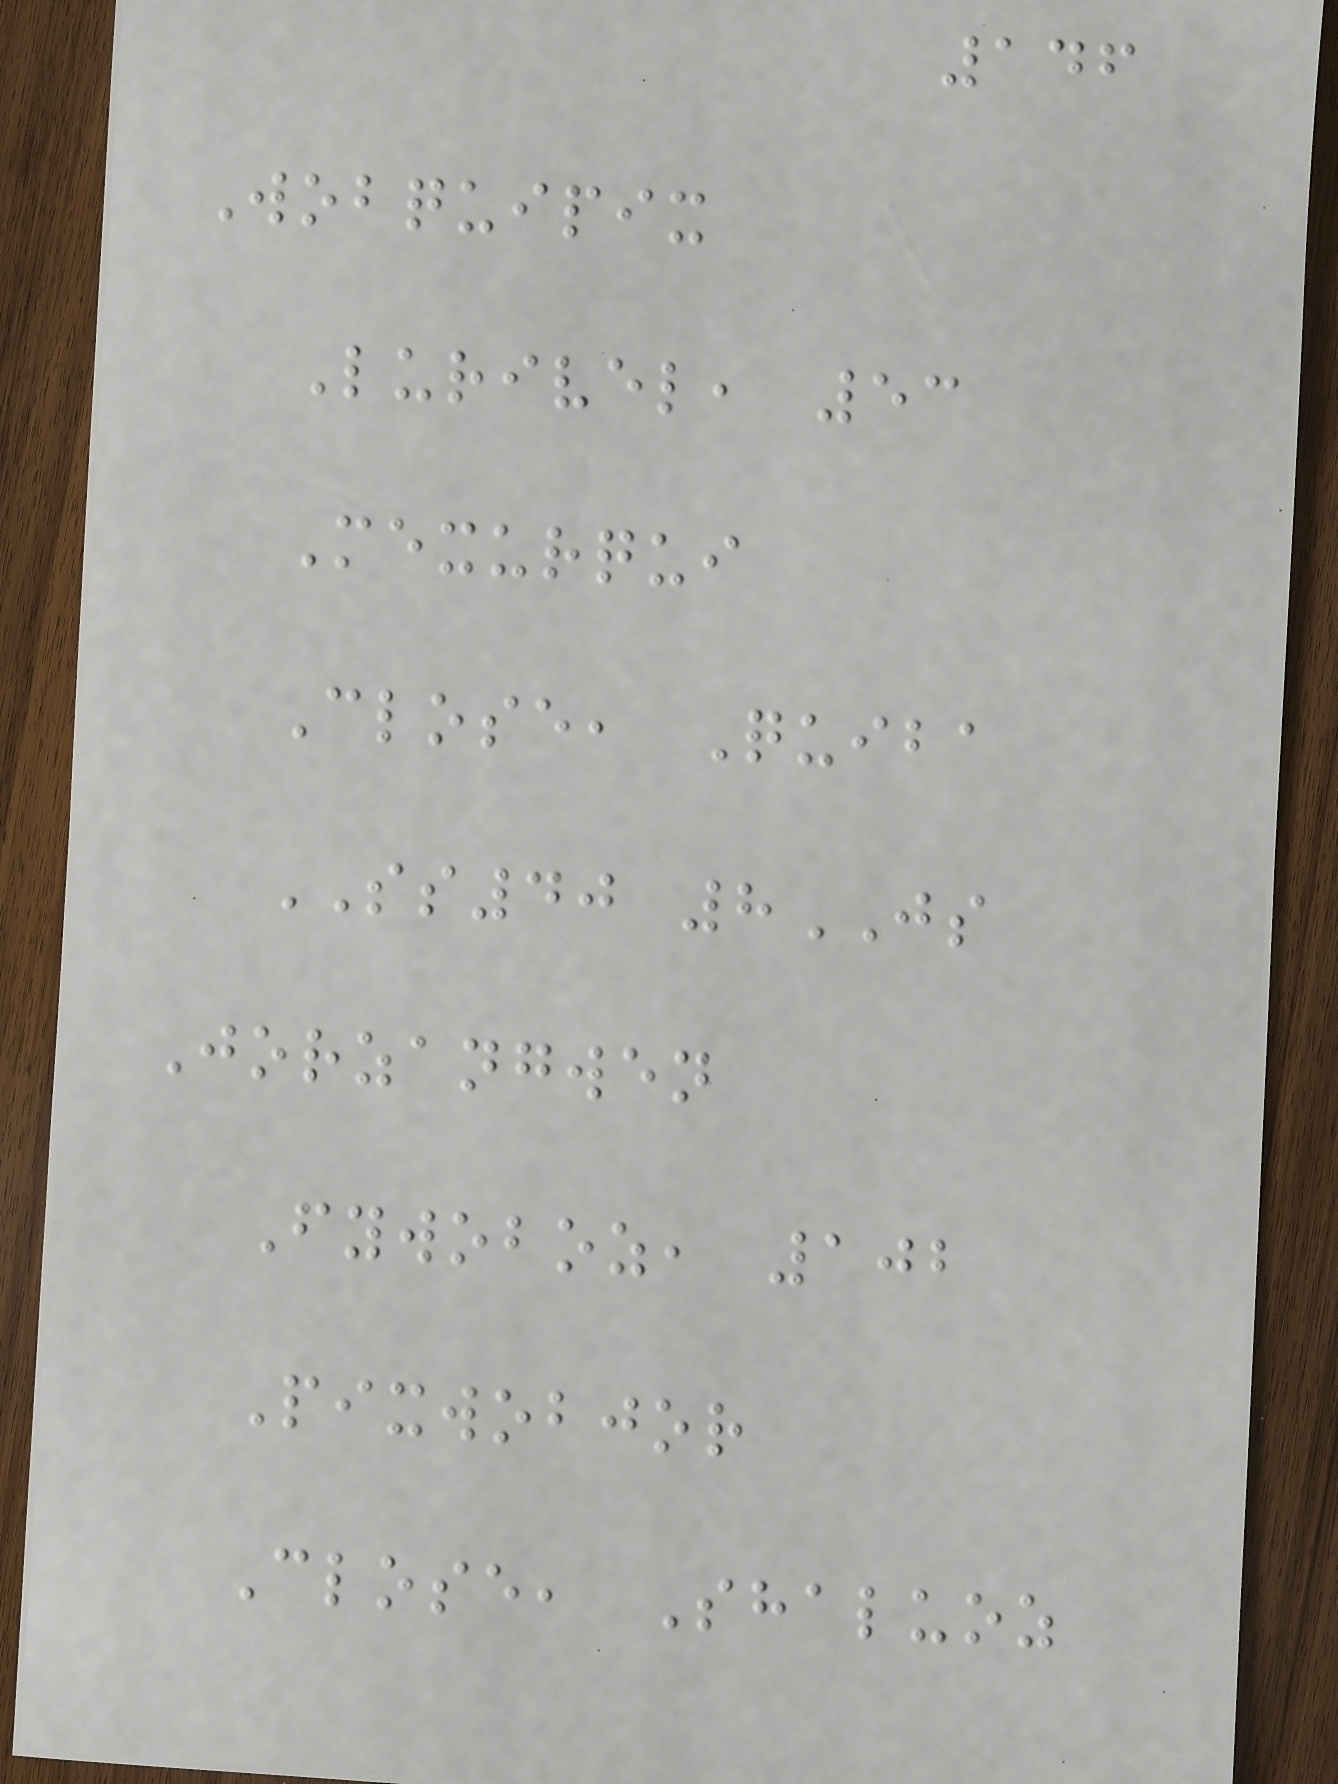146
Wobquipix
Lurivel, 53
Mexurqui
Close, Quiba
SS40 8JS
Jorzangwen
Fywoboz, 102
Pixwobjor
Close, Shaluoz
